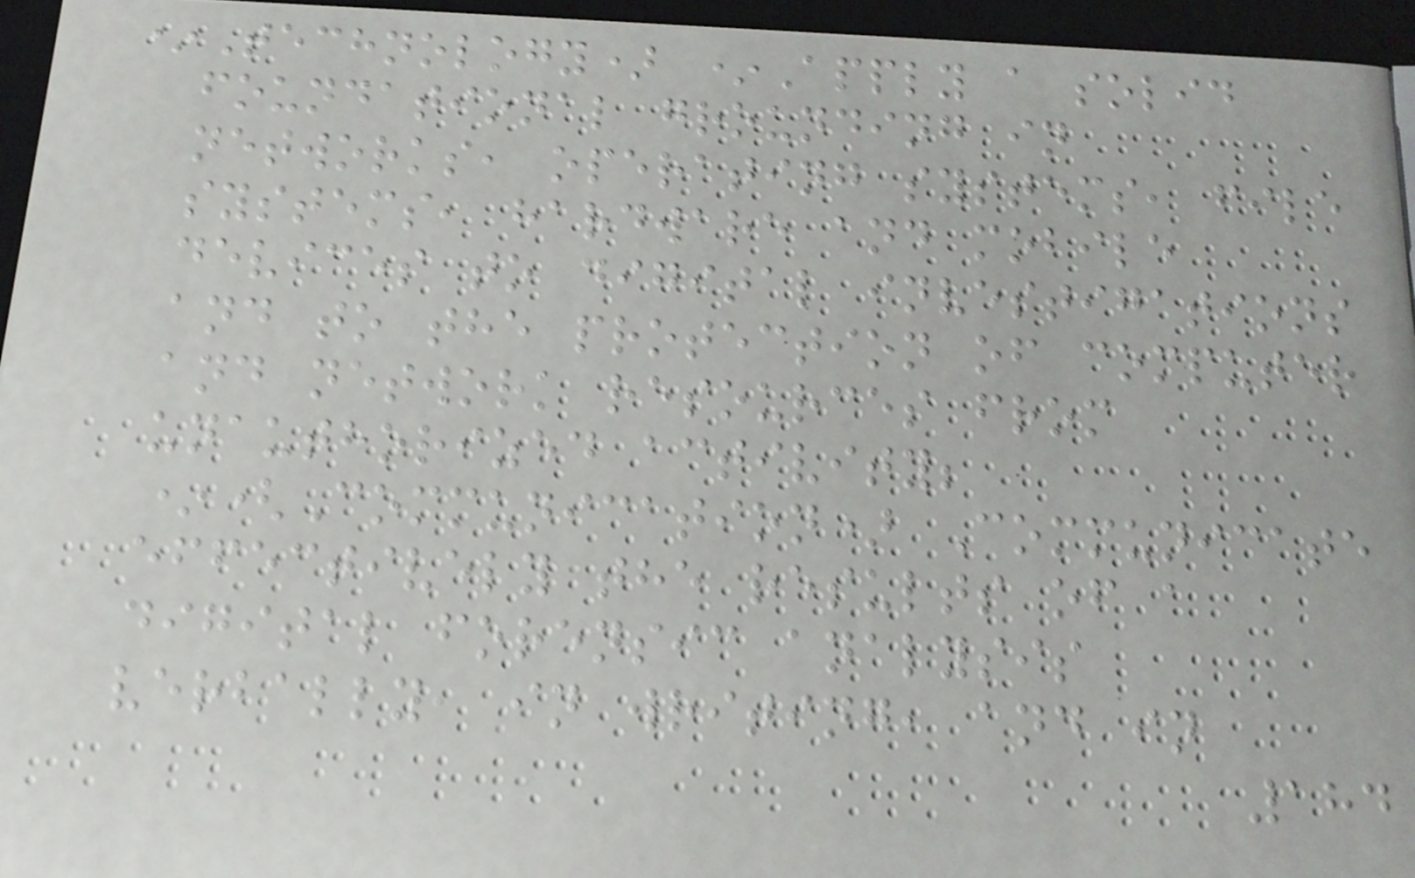*Technology) *Apply a solid
foundational grounding in
networks, operating systems, file
systems, hardware and mobile
devices to digital investigations
and to the protection of computer
and network resources from
unauthorized activity;
*(Communication) Communicate
effectively the results of a
digital forensic analysis
verbally, in writing, and in
184
